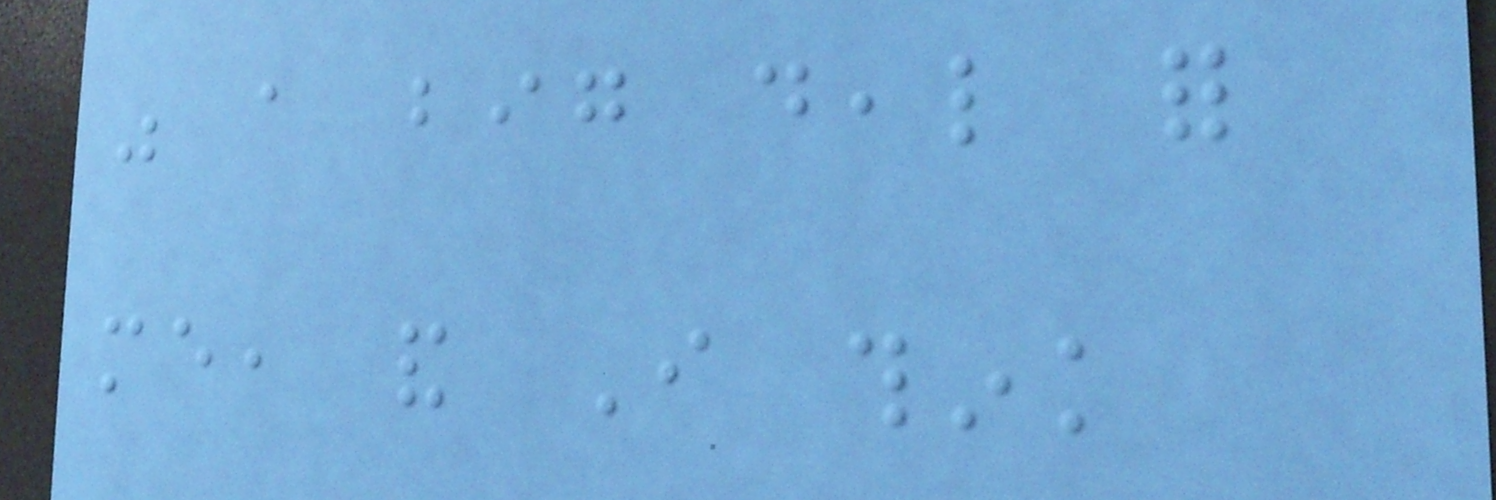was a big deal for
me, and I think
